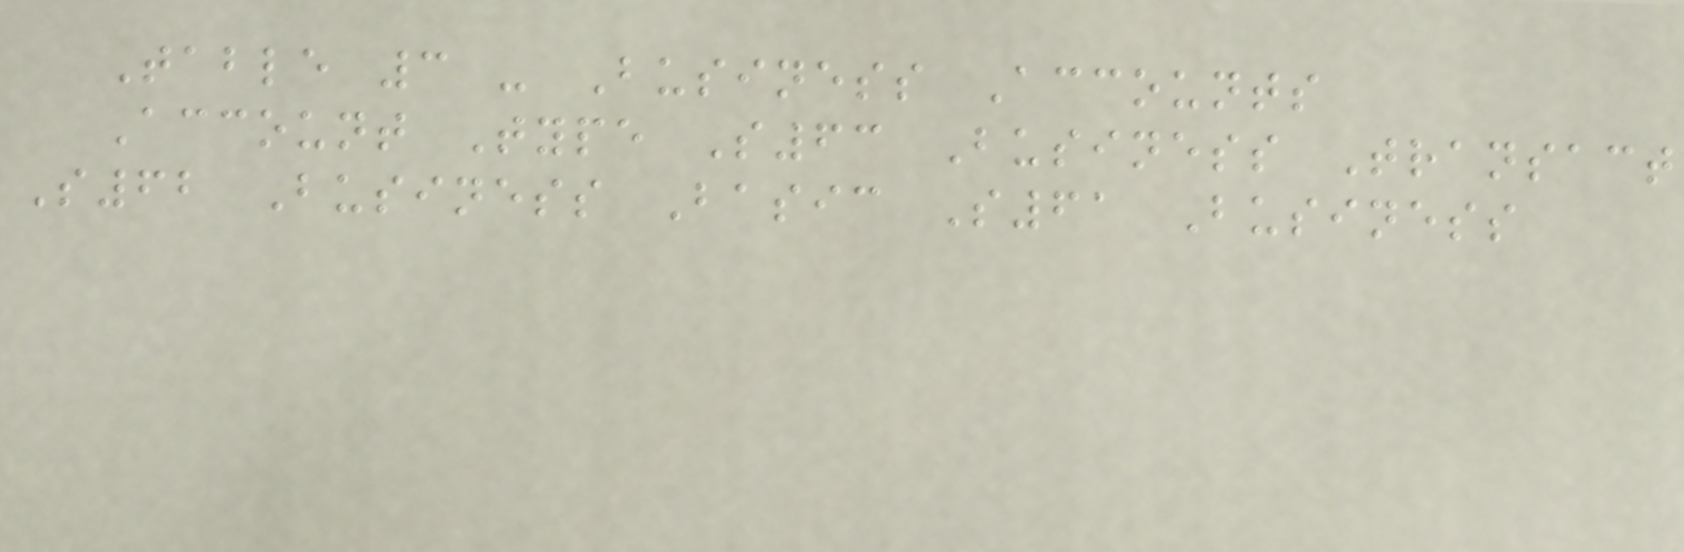Table 3 - Business Accounts
Account Type S63 Business Transact
S62 Business Basic S61 Business
